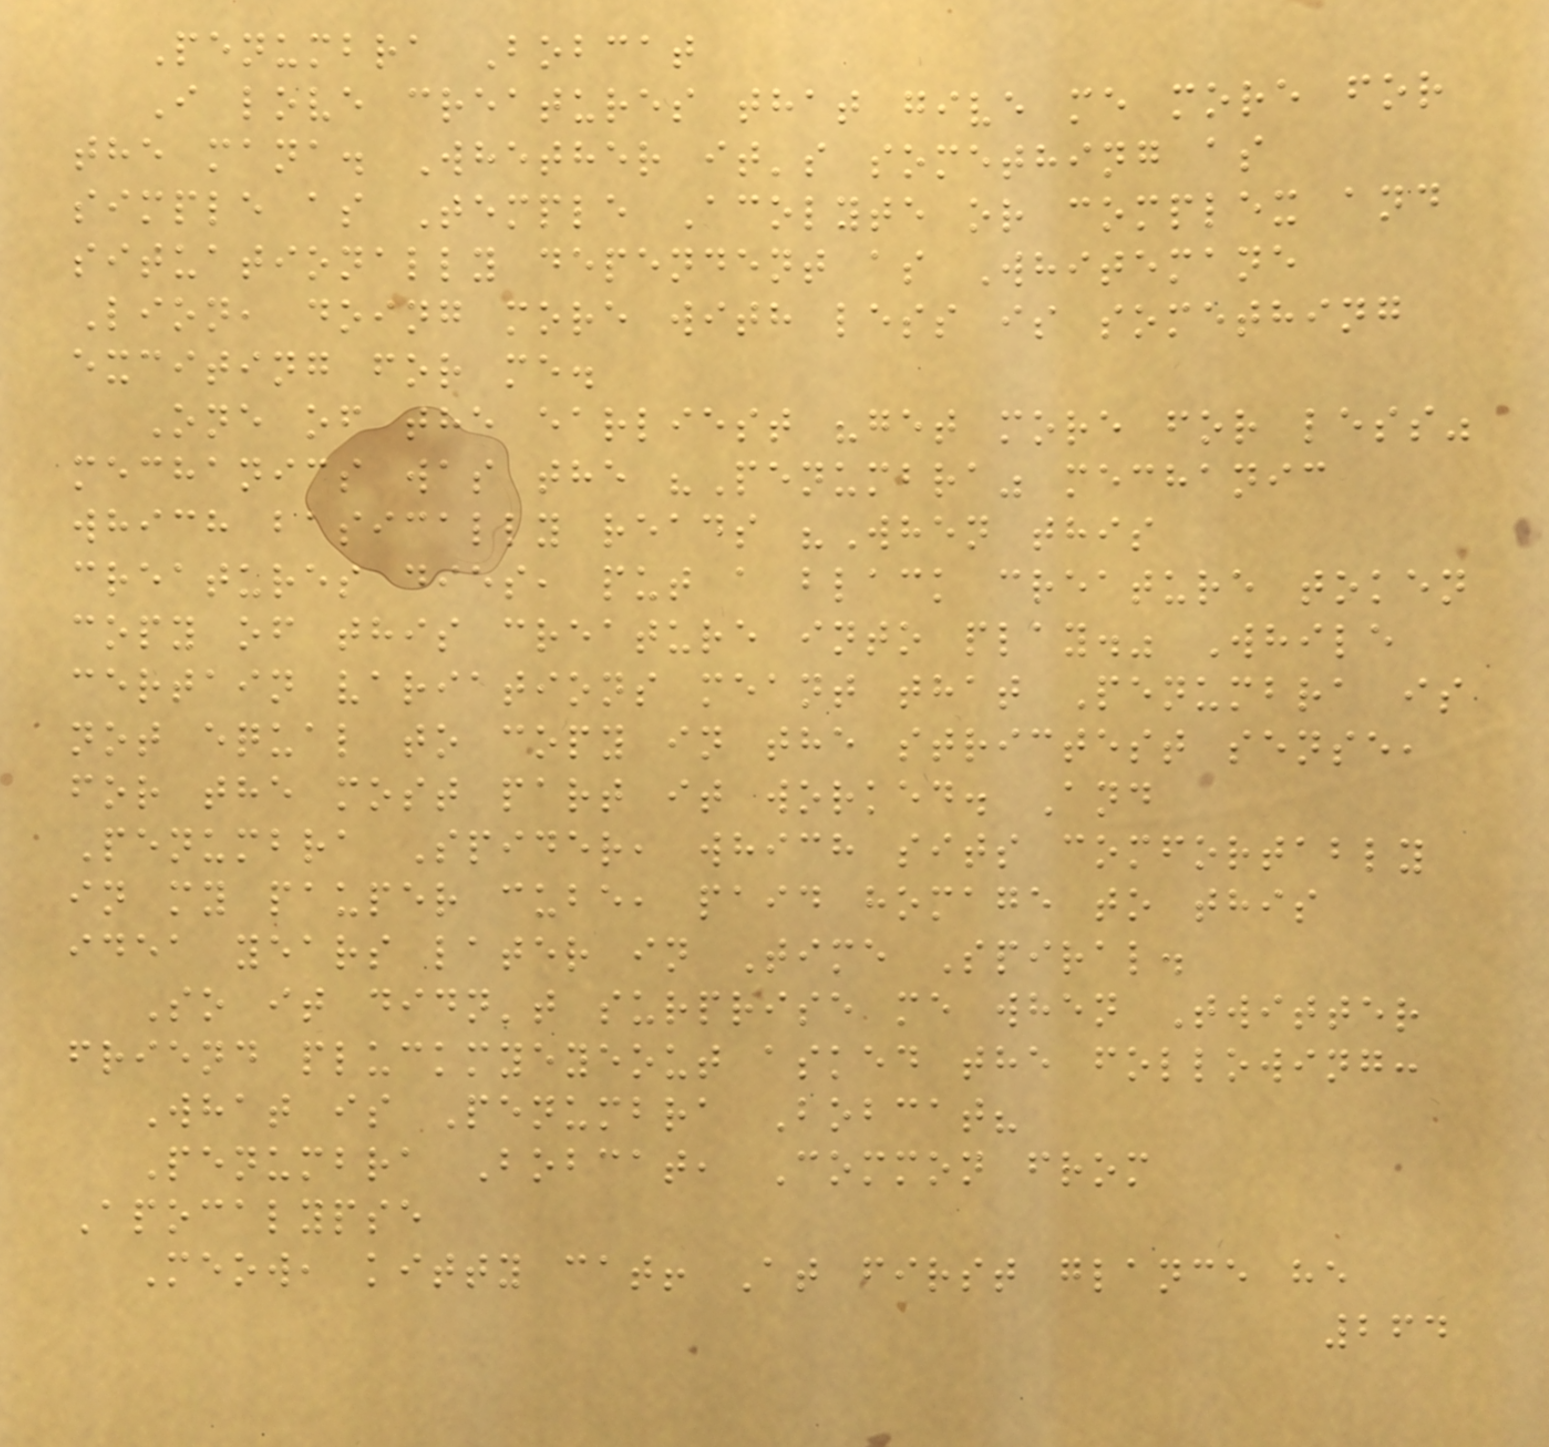Penumbra Bobcat
I love creatures that give me more for
the mana. Whether it's something as
simple as Temple Acolyte or complex and
situationally dependent as Whitemane
Lion, doing more with less is something
exciting for me.
One of the earliest "get more for less"
mechanics was the "Penumbra" mechanic
which basically reads "When this
creatures dies, put a black creature token
copy of this creature into play." While
certain variations meant that Penumbra is
not equal to copy in the strictest sense,
for the most part it worked. And
Penumbra Spider, which sits comfortably
in my pauper cube, paid homage to this
idea years later in Time Spiral.
So it didn't surprise me when Twitter
friend pluckmyeyeout asked the following:
What is Penumbra Bobcat?
Penumbra Bobcat, Common from
Apocalypse
Meow, kitty cat! At first glance he
264
